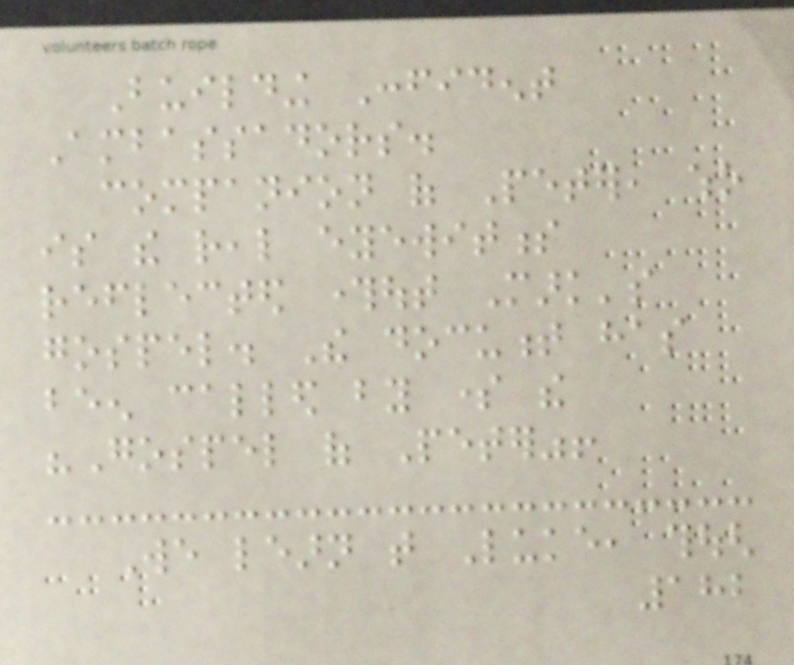Building Confident
Ambassadors.
companion of Peter, who
is the real eyewitness
reflected throughout Mark's
gospel. The document has
been called by some the
"Gospel of Peter"!
We learn that Luke, though
182
